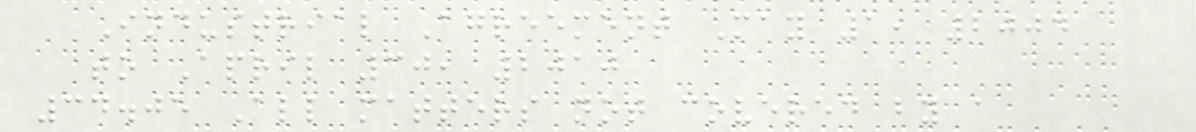Industrial Agreement May 1, 2004
to April 30, 2010
34.05 All matters not covered by a
